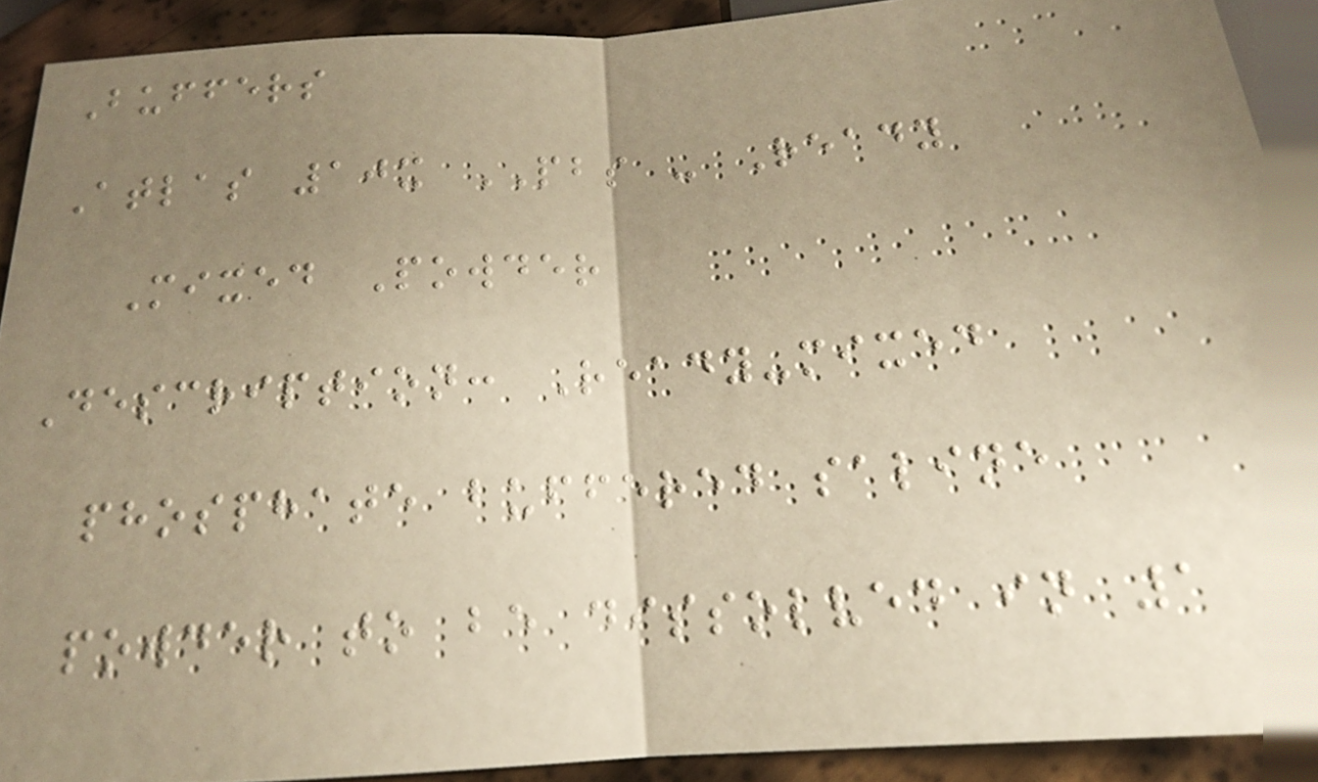Buffers
Atlas 10x PBS - Ready
Mixed Powder
Description: Ready-mixed
phosphate buffered saline
powder to be dissolved in 1
